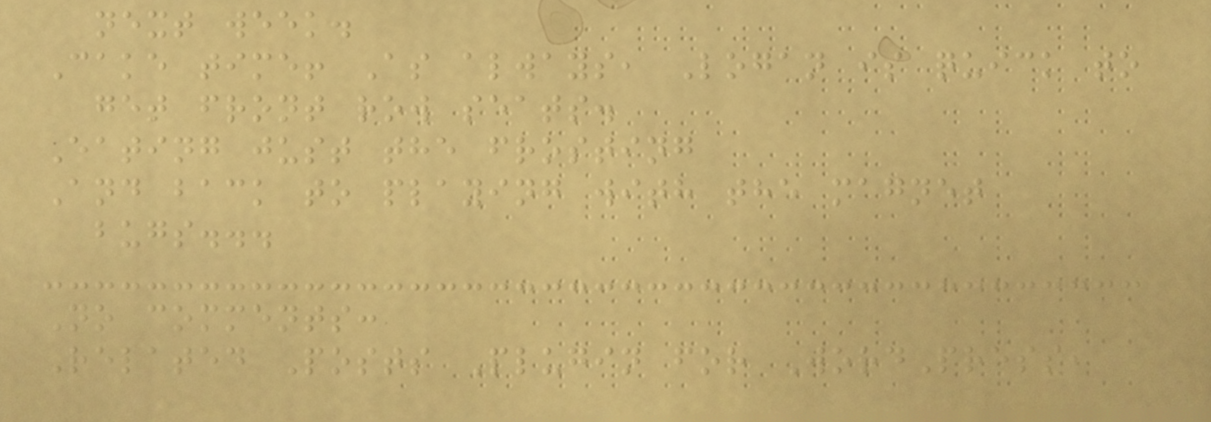next week.
Cake time! As always, Logan is quick to
get front row seats.
Eating just the frosting
And back to playing with the magnet
bugs...
No comments:
Related Posts Plugin for WordPress,
